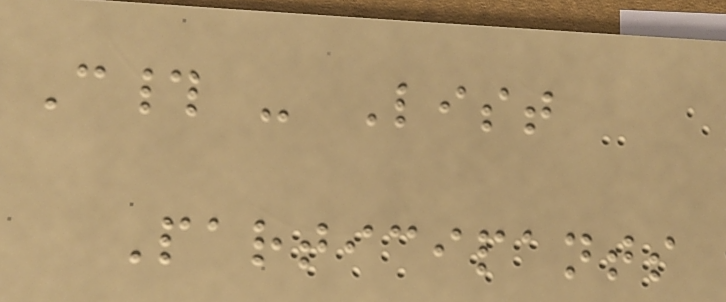C# - List
Participants
